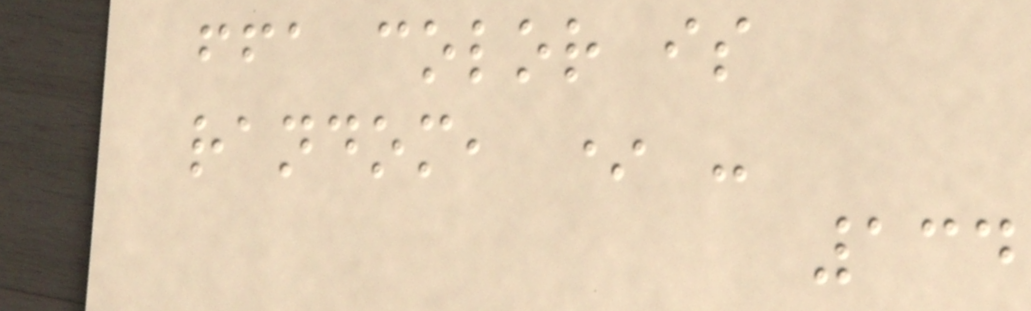ffa color is
random, * -
134
